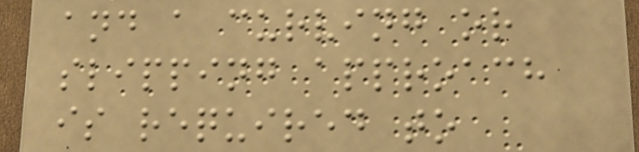and a curving or
slipping approach
is required to
